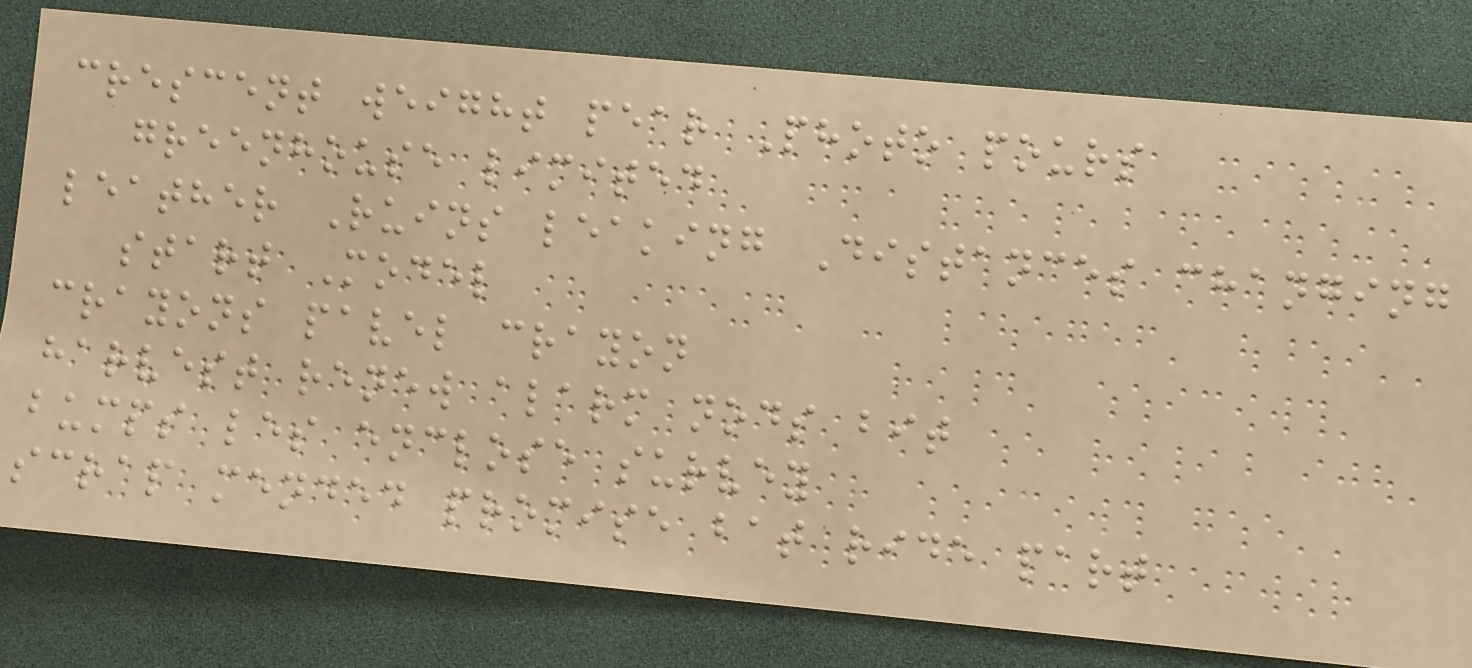crescent weight pear Photo pours
greenhouse limited
leather Ruins leaking Distances changing
start Model
crayons pavel crayon
harvest renew alarm nods bit
bumps les enclose survey
scrap mended promise bat ride part
